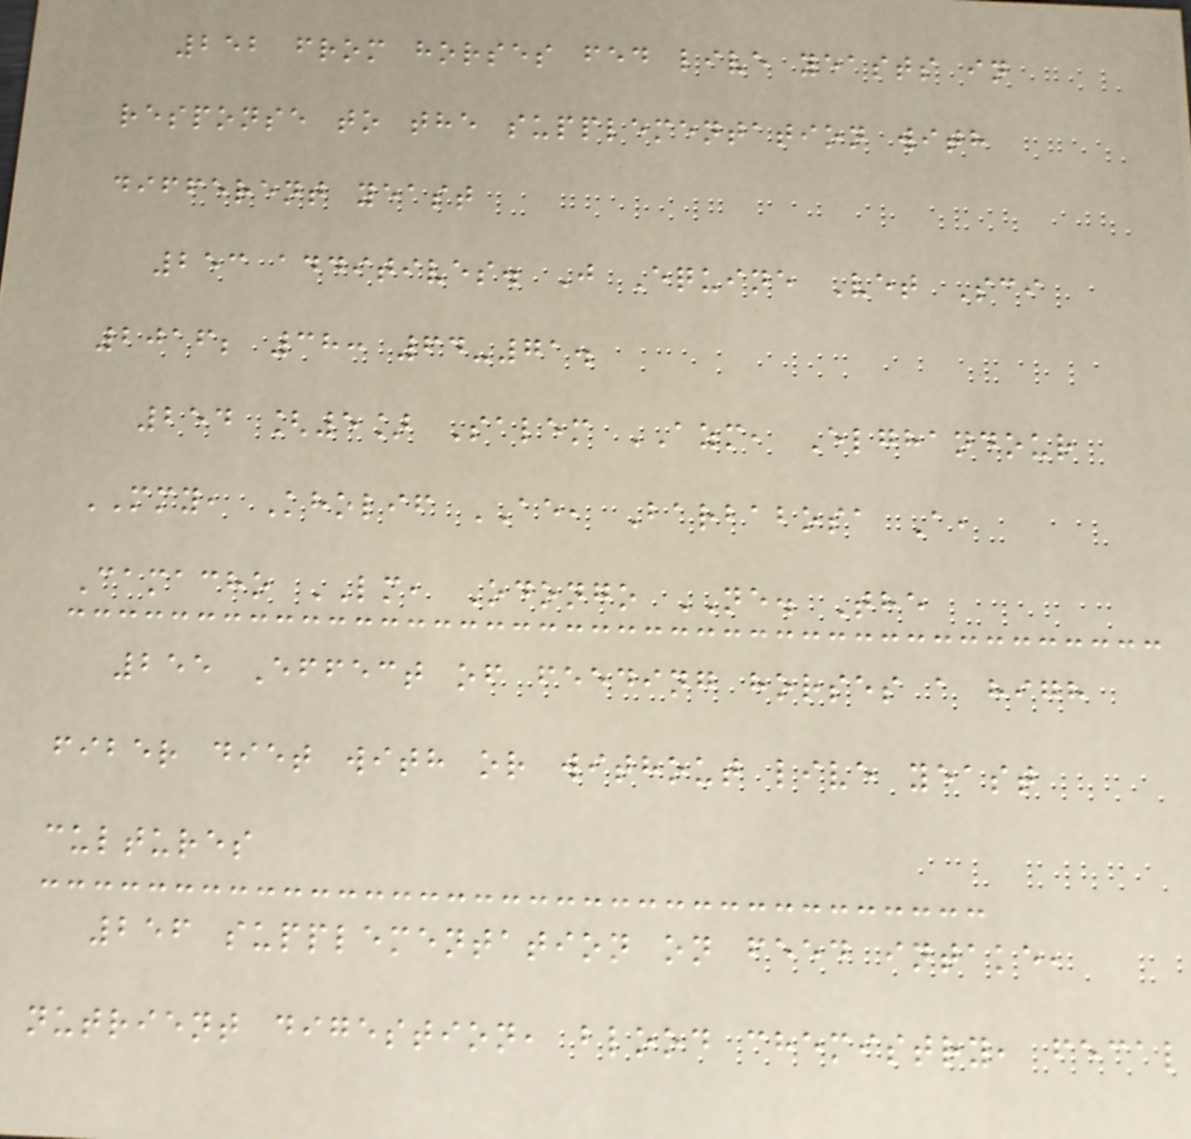252 from horses fed live yeasts in
response to the supplementation with
different yeast
253 additives. J Equine Vet Sci
2016; 38: 64-71.
254 [5] Salem AZM, Elghandour
MMY, Kholif AE, Barbabosa A,
Camacho LM, Odongo NE. The
255 Effect of feeding horses a high
fiber diet with or without live yeast
cultures
256 supplementation on feed intake,
nutrient digestion, blood chemistry, fecal
